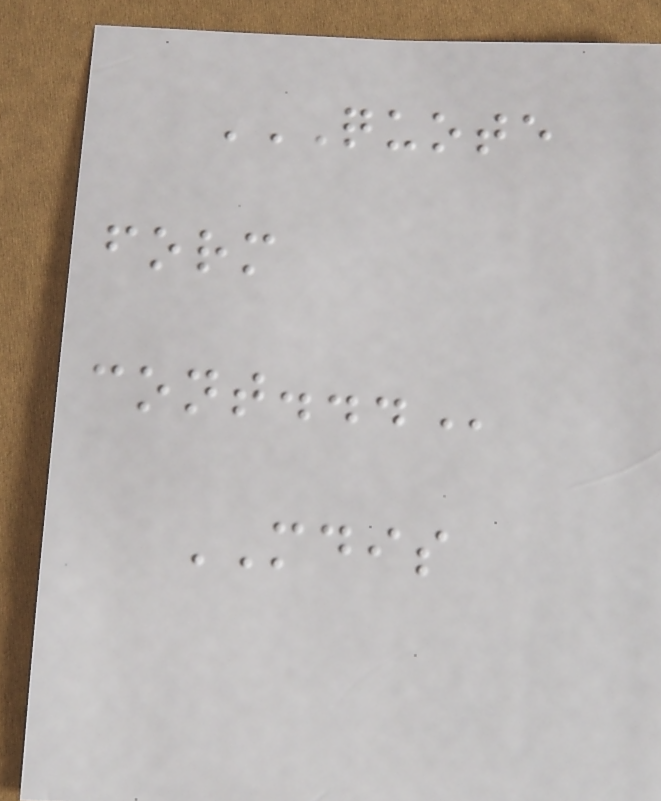QUOTE
FORM
CONT...
MDIS
